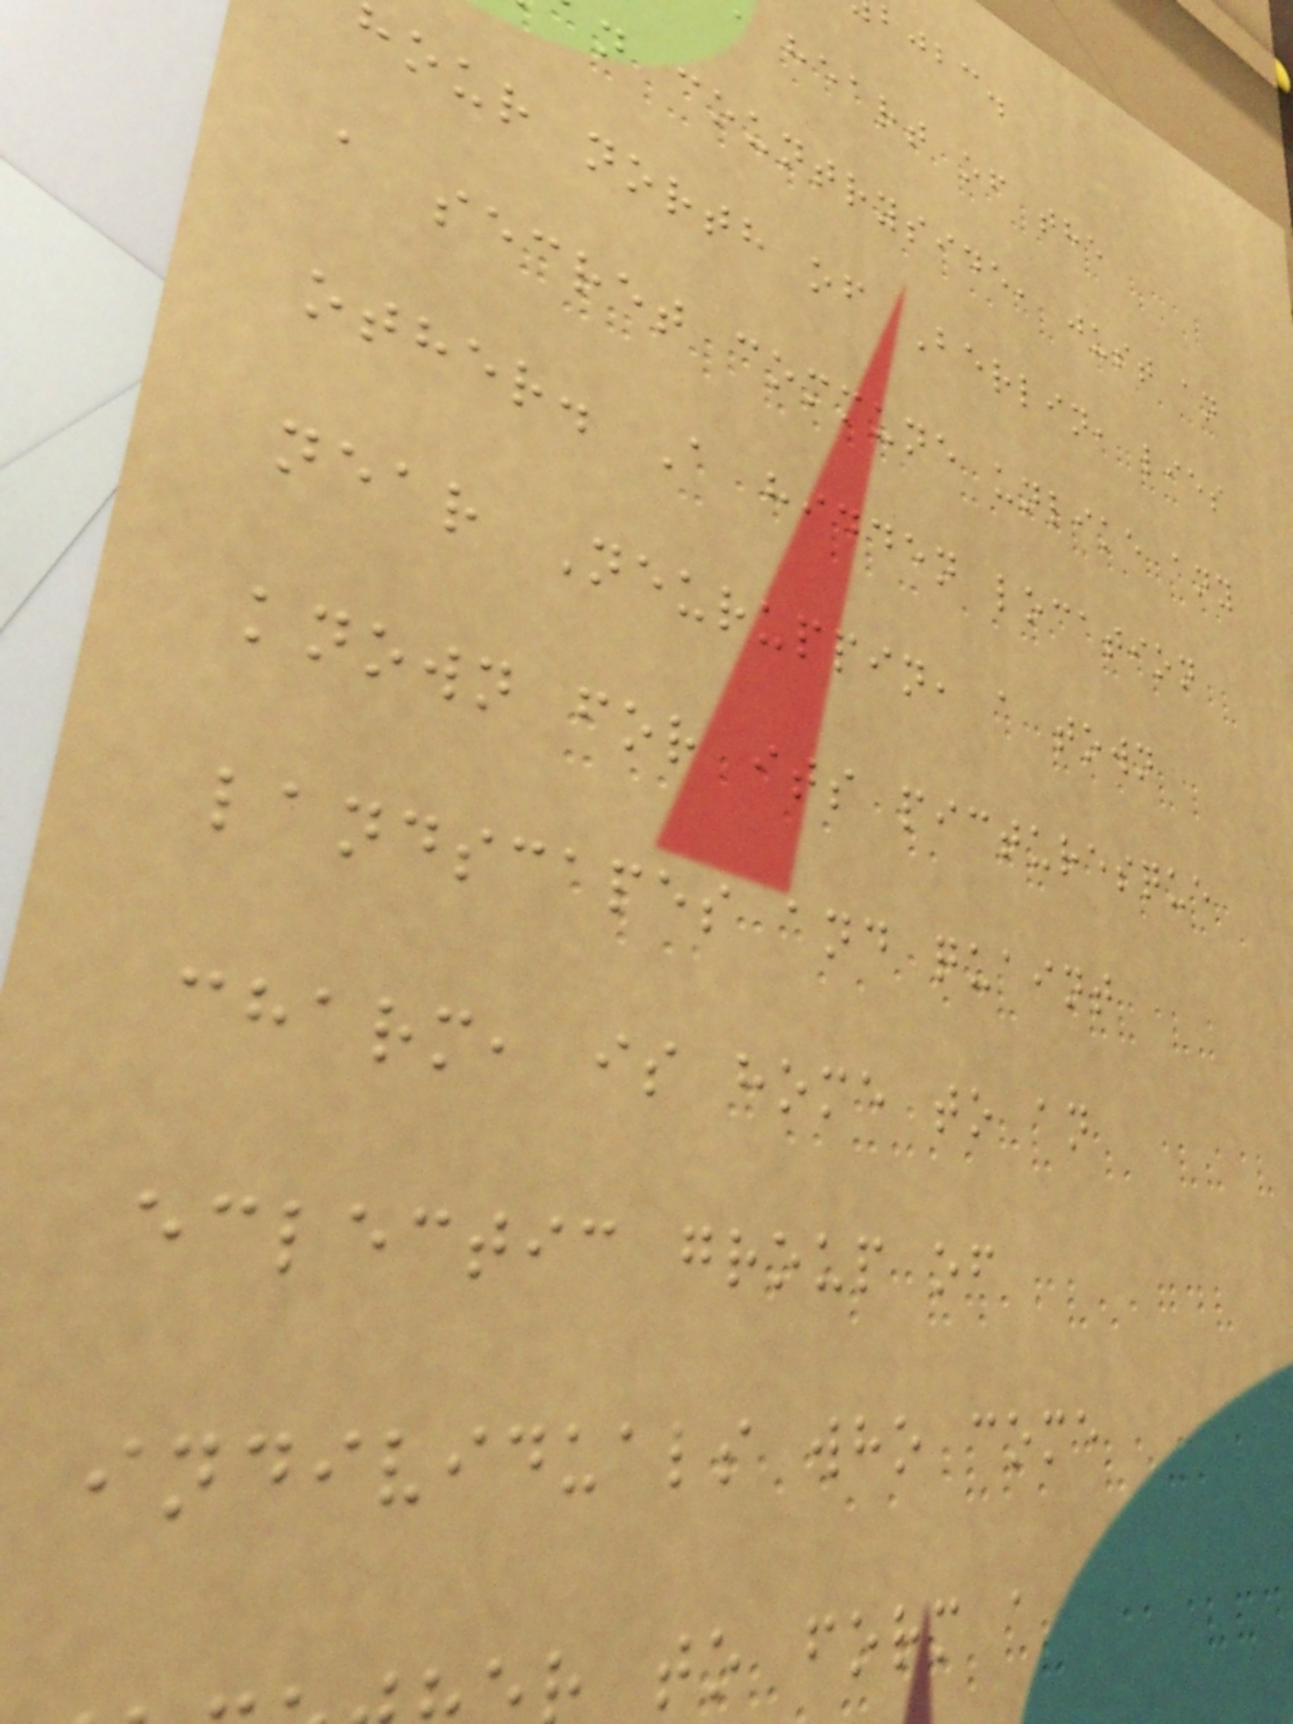bjbc.
heart of the
n countryside, just an
our north of Berlin, lies
a secret commune unlike any
other. A hidden location
near Neuruppin, a town
known for its picturesque
landscapes and quaint
charm, is home to an
eclectic group of
individuals who come
to form a
